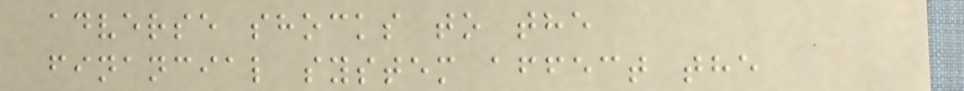adverse shocks to the
financial system affect the
